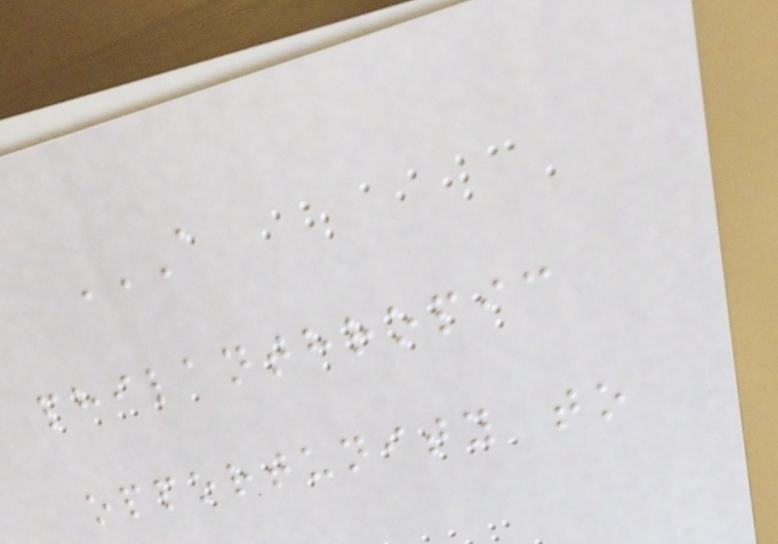A
PHILANTHROPIC
OPPORTUNITY TO
